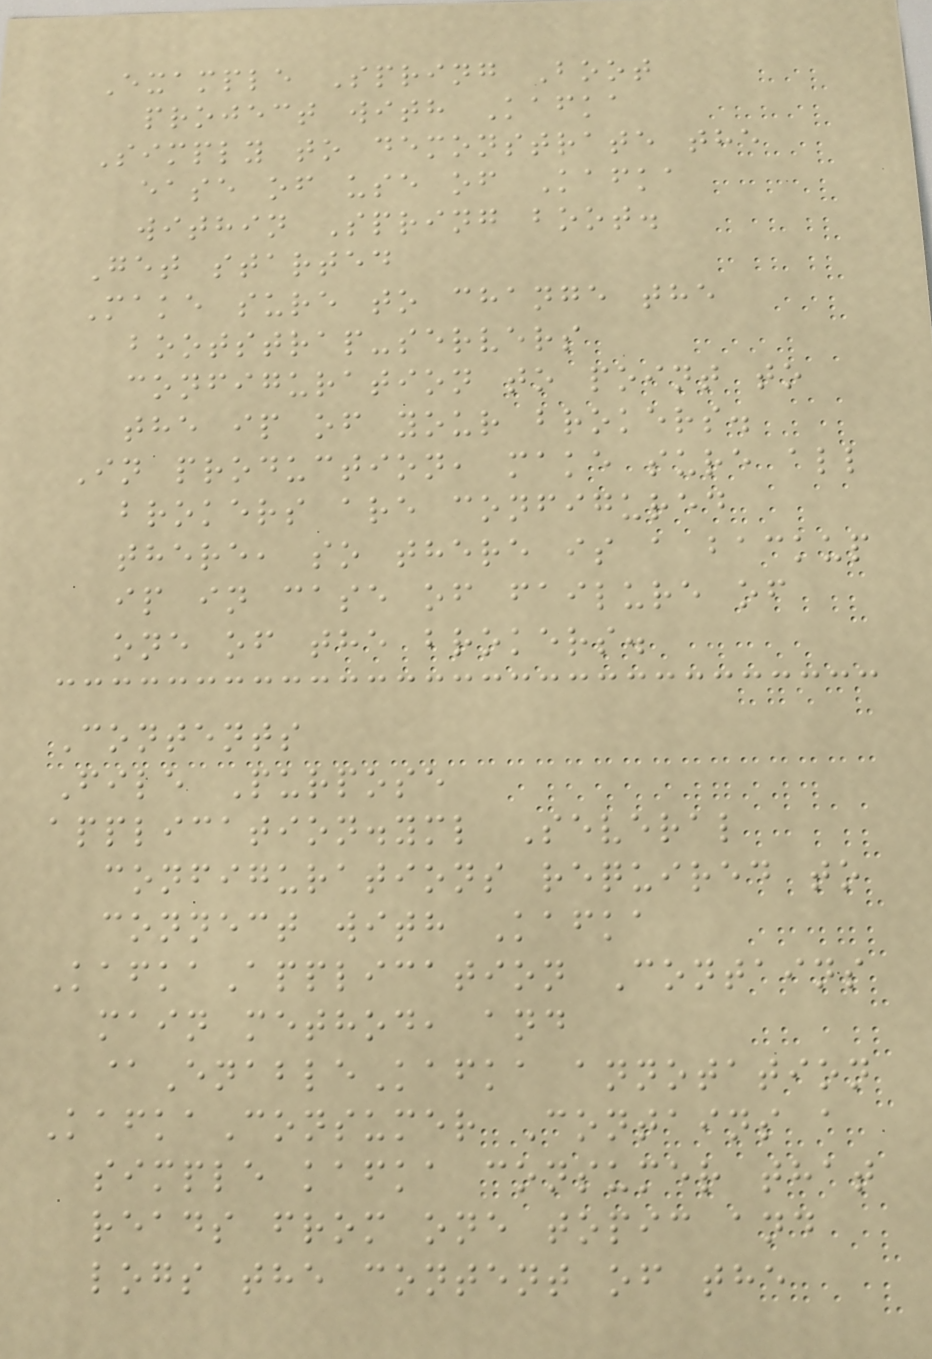Example Spring Boot
project with Kafka
Simply to demonstrate the
ease of use of Kafka
within Spring boot.
Get started
Make sure to change the
bootstrap-servers
configuration to point to
the ip of your brokers.
In production, make sure all
brokers are configured
there, so there is a backup
ip in case of failure of
one of the brokers.
Contents
File Purpose
application.yml Several
configurations required to
connect with Kafka
KafkaApplication Contains
main method, and
@EnableKafka annotation
KafkaConsumer Contains a
simple kafka consumer that
reads from one topic and
logs the content of the
